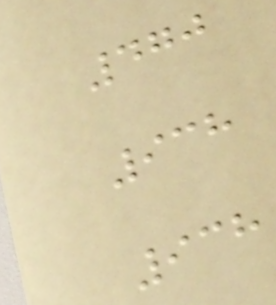470
938
938
